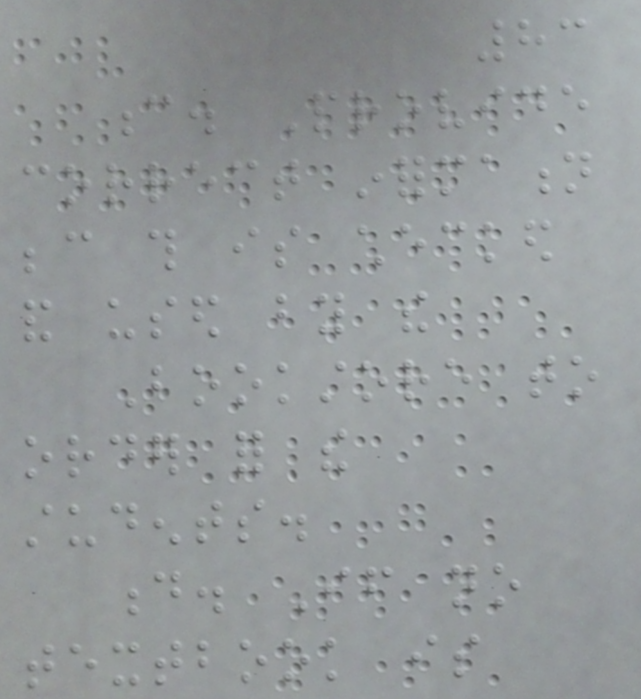83
c. Provide
correct information
because this is checked
and used by the
Bookstore to
order for the
students.
d. If no
textbook is
